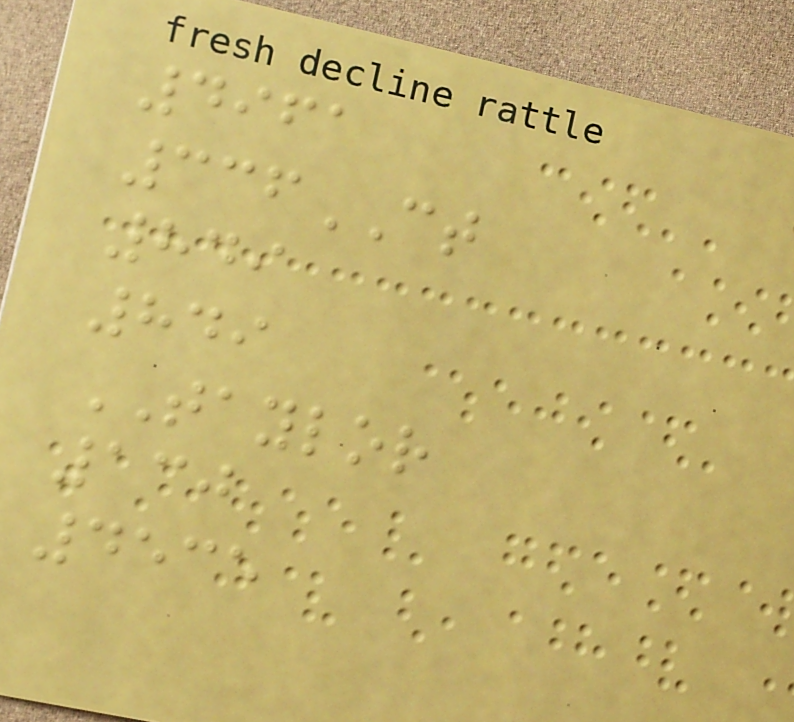4961
336CT
849
849
TAYLOR
130
4535
